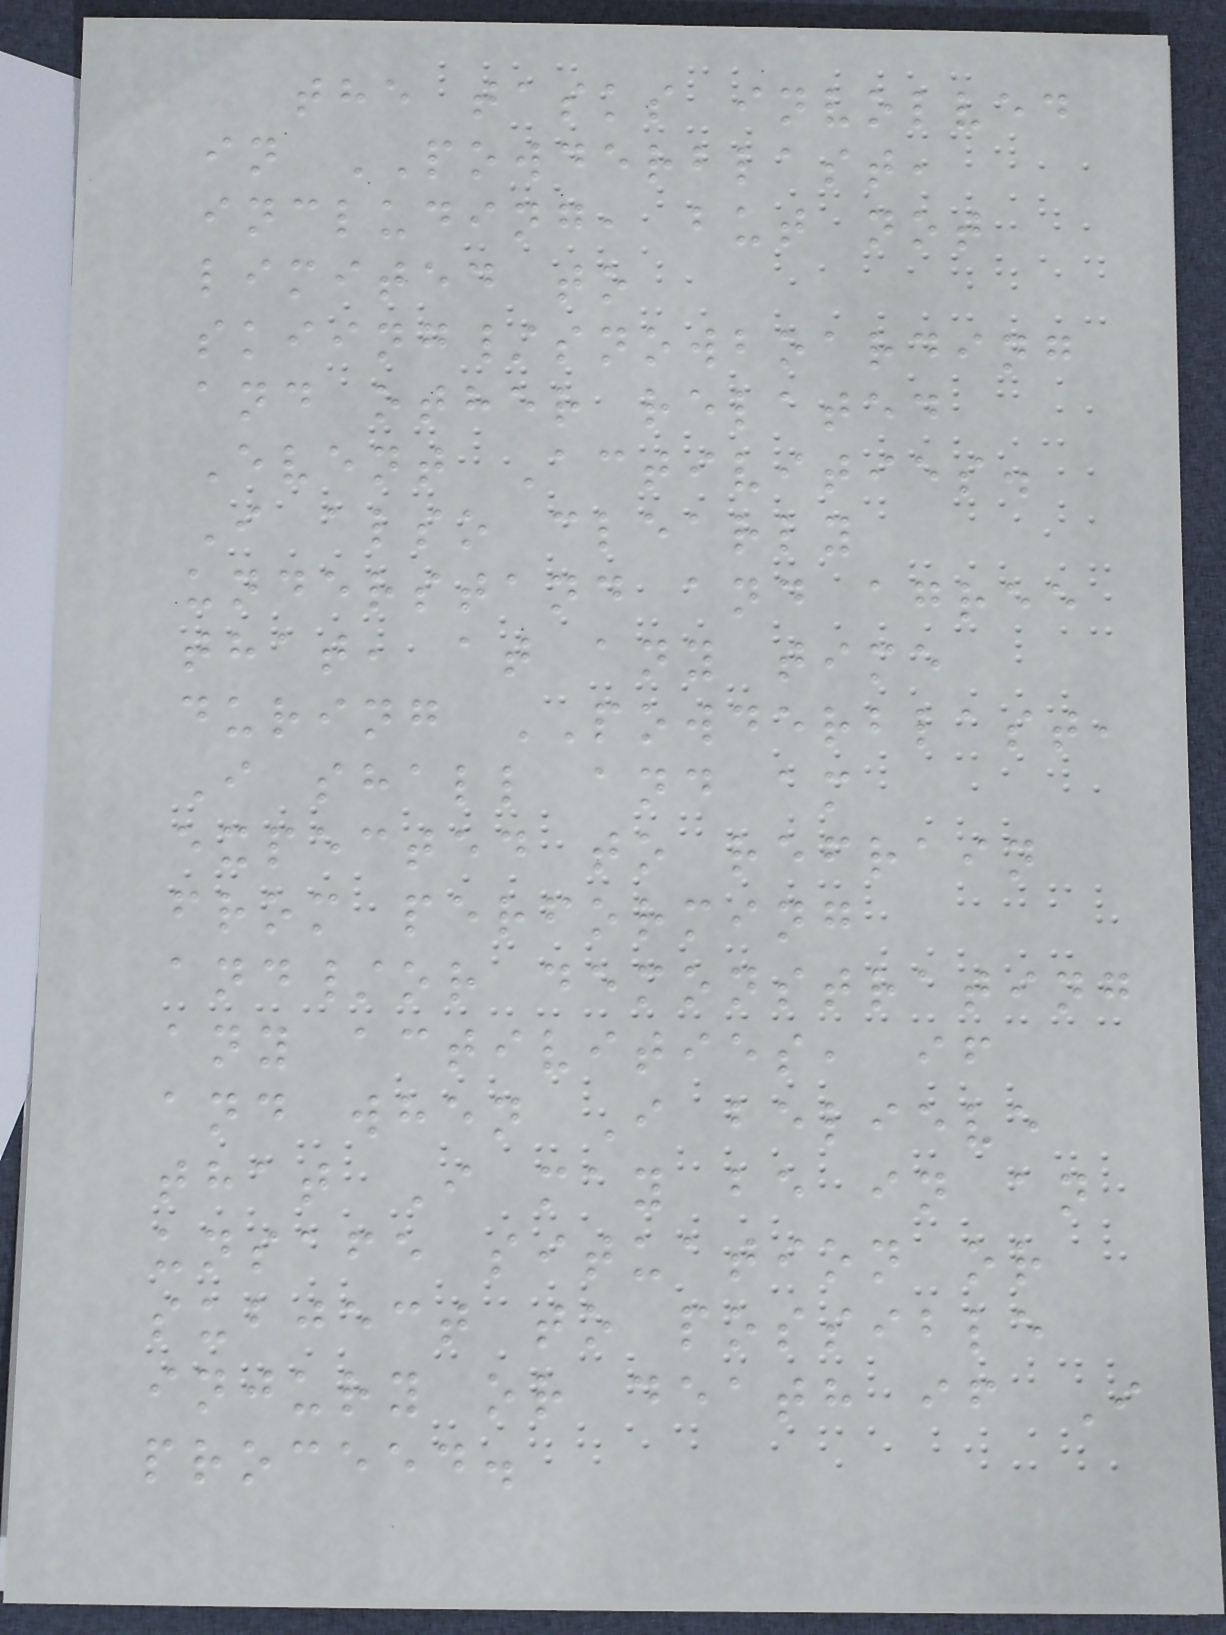the tasks involved
in POWDERBLAST,
including, but not
limited to
skiing/snowboarding
and other related
Event Activities.
I also clearly
understand and agree
that, at any time
during POWDERBLAST,
I shall and am
expected to refrain
from performing
and/or demonstrating
any activities, if
and when I believe
that I may be in an
unsafe situation or
subject to possible
injury or death if I
proceed.
